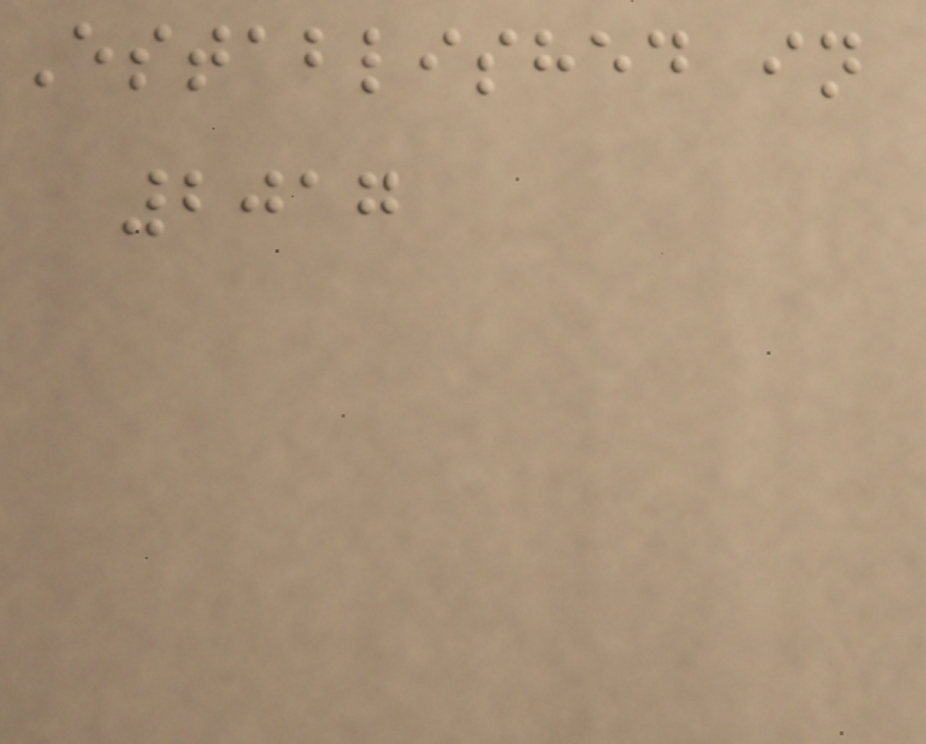Established in
2017
